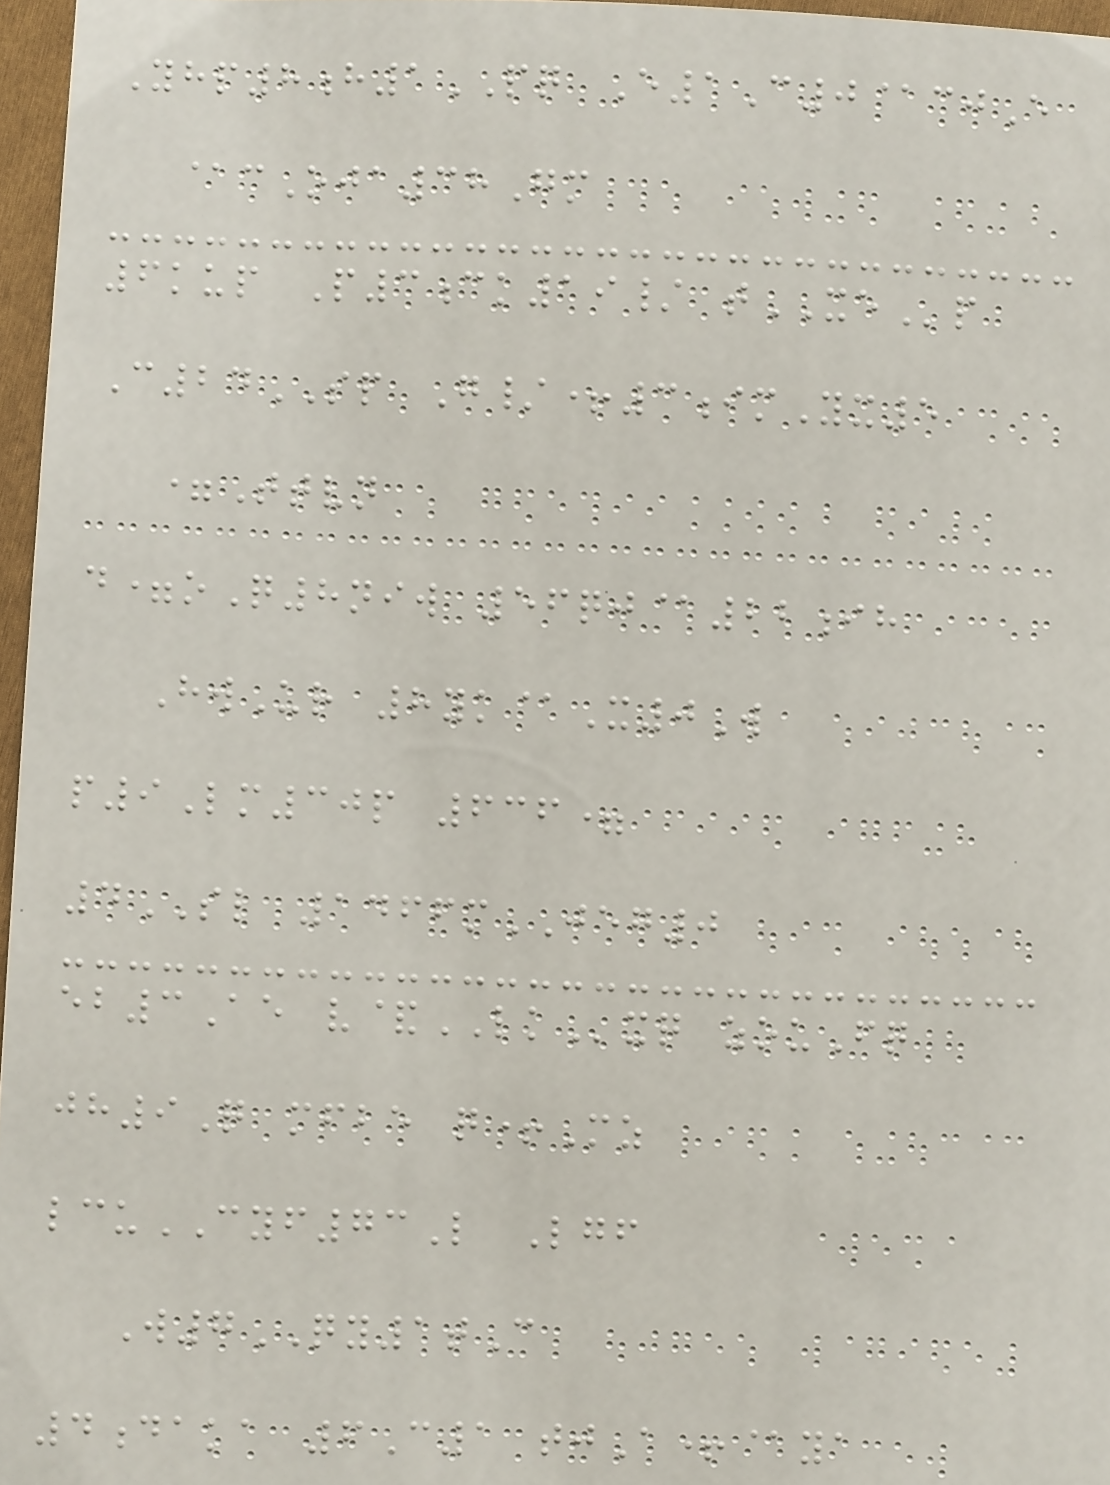Yhp8h1PQ E1C0@cjE
@cOja38Gm
6kup P3ck19/ tXEp
C24SP G/+3imYx5
=Ttvn
d=oQ8niw 56qj@22ih
HwUr 8yk@X0W
p9Lm30p 636=
4SL 1466mJEG0
eb3Ae v&LKxq zouFq
jh9Q mfbe q+Mz
lcuCYF73L Lgf
W7QY1tC
4daka 6C1 tjA+@ya
